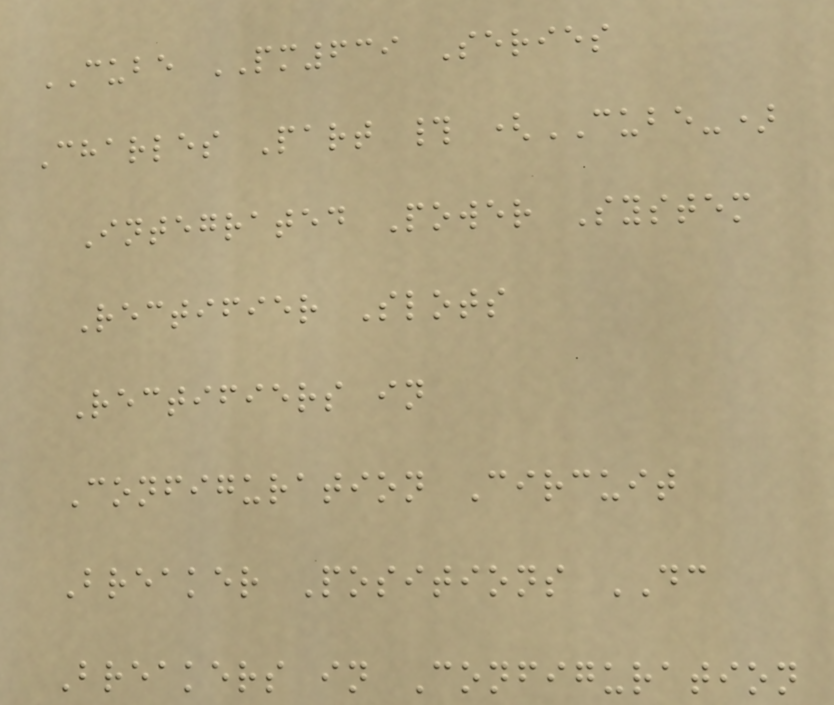CUBE PM639 Series
Charles Part # (CUBE-)
Integrated Power System
Rectifier Slots
Rectifiers in
Configuration Circuit
Breaker Positions DC
Breakers in Configuration
